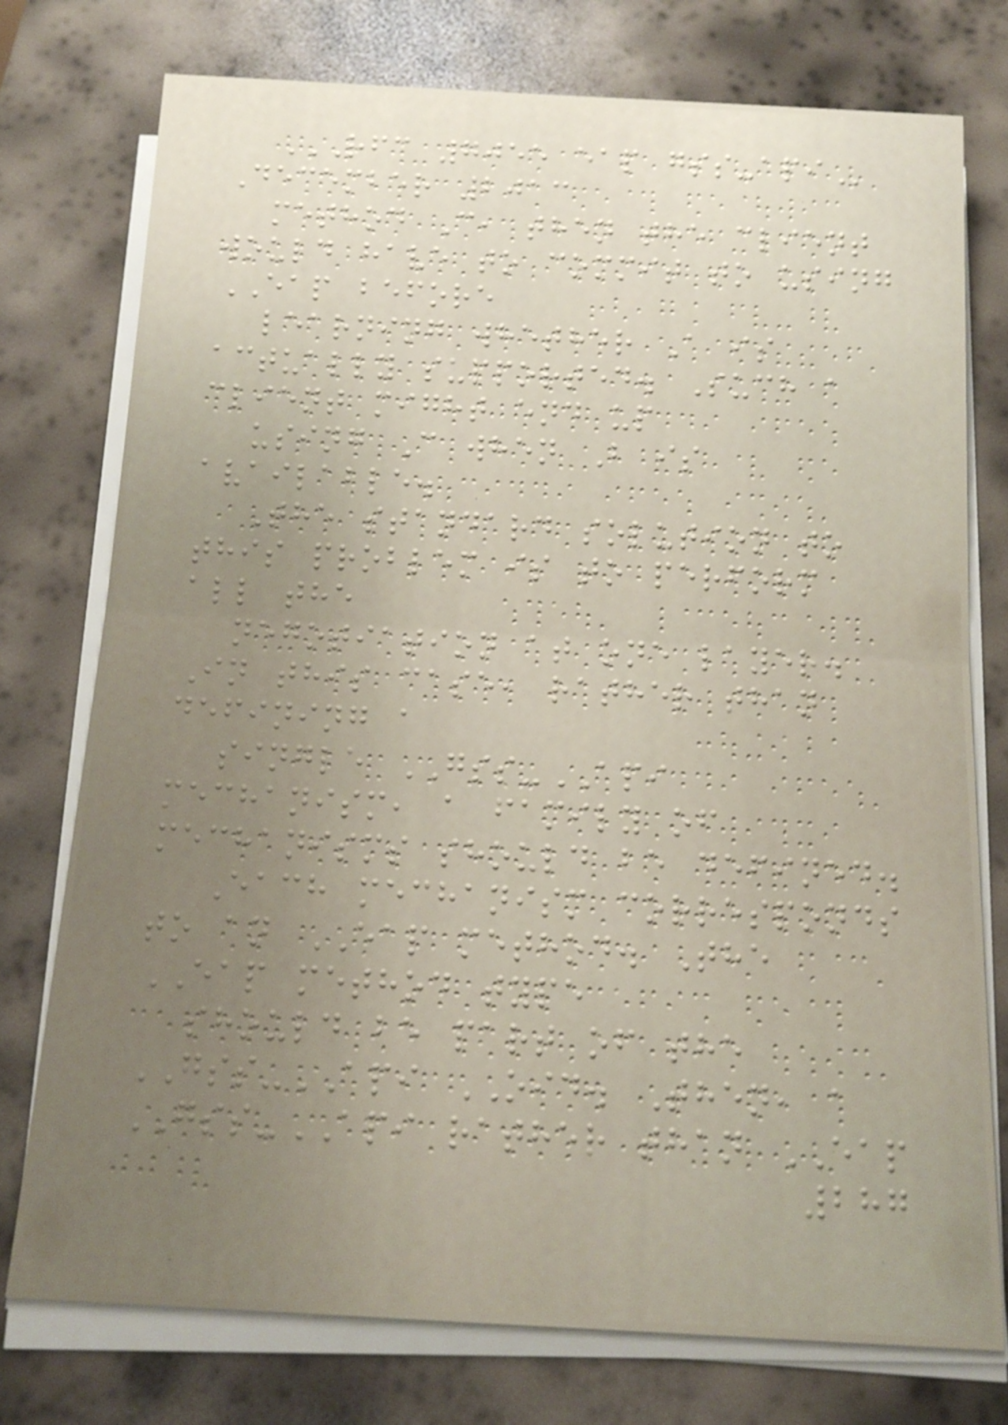RFC 7055 EAP GSS-API
December 2013
method C, then the client
would have to commit to using
EAP before
learning whether A is
actually supported. Such a
client might end up
using C when B is
available.
The standard solution to
this problem is to perform
all the
negotiation at one layer.
In this case, rather than
defining a
single GSS-API
mechanism, a family of
mechanisms should be defined.
Each mechanism corresponds
to an EAP method. The
EAP method type
should be part of the
GSS-API OID. Then, a
GSS-API rather than EAP
287
